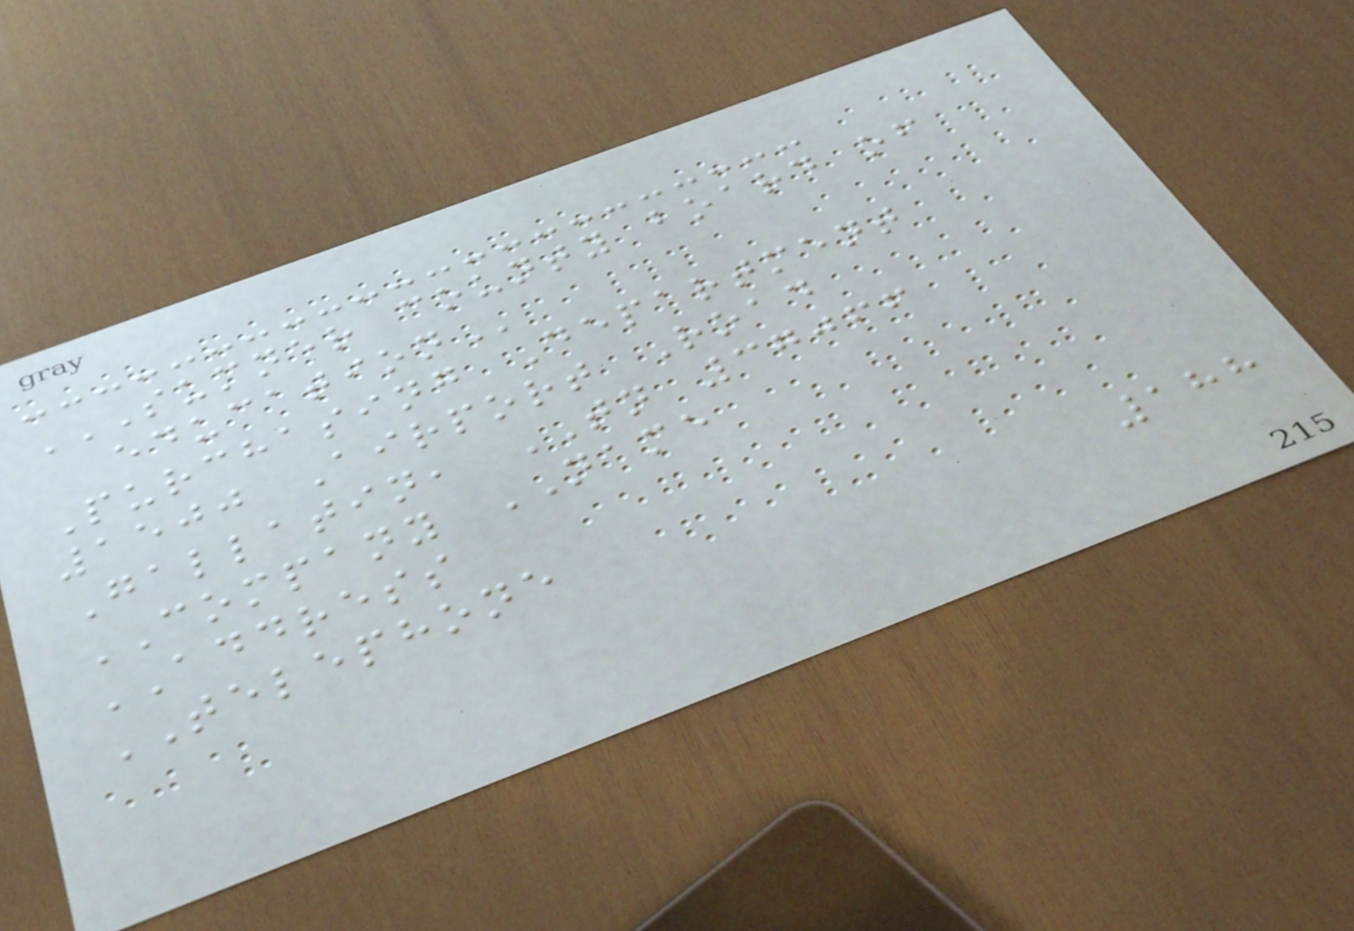SUMNER COUNTY BOARD OF
EDUCATION
Purchasing Department
1500 Airport Road
Gallatin, TN 37066
COMPANY NAME
ADDRESS
TELEPHONE
188
